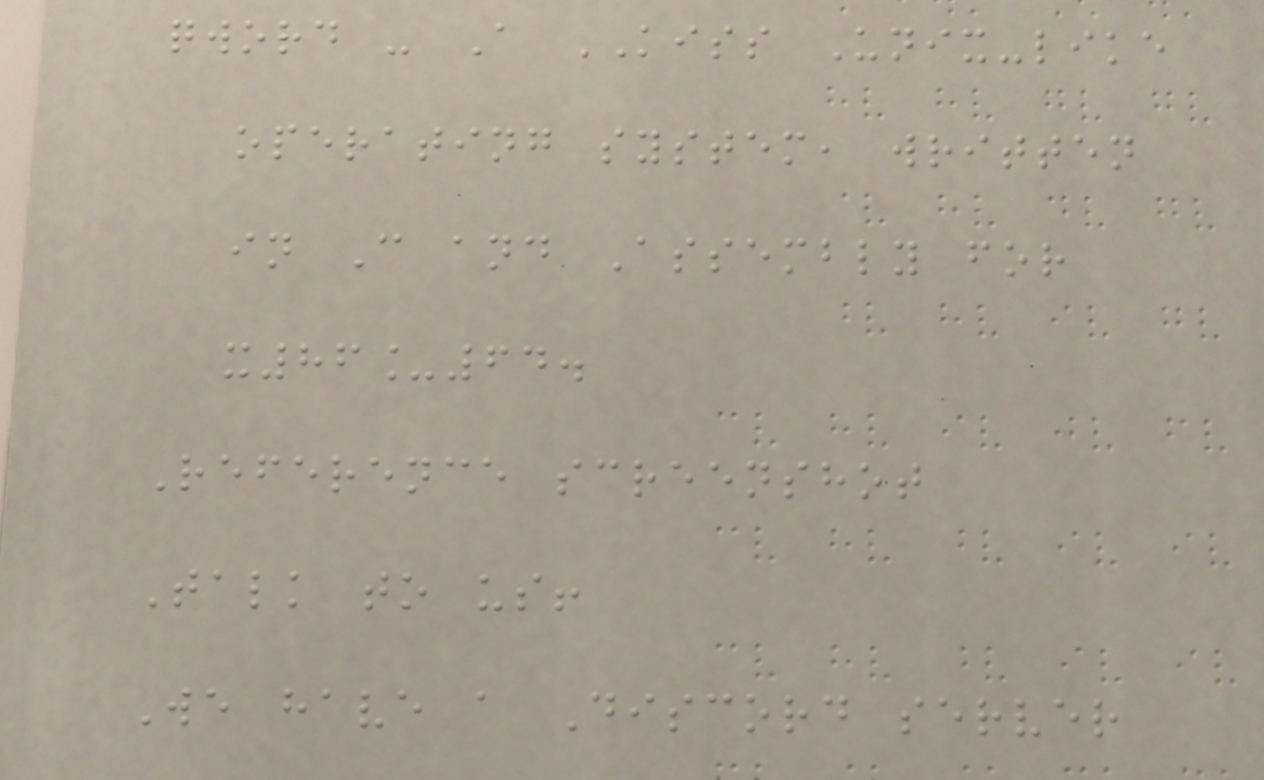qword - A KISS Unix-like
operating system, written
in C and Assembly for
x86_64.
Reference screenshot
Talk to us!
We have a Discord server
